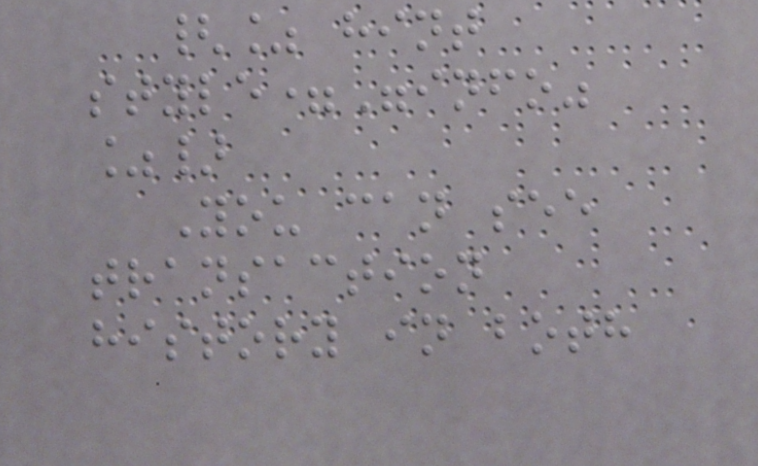{% hint
style="info"
%}
You can see
transaction
history in both
